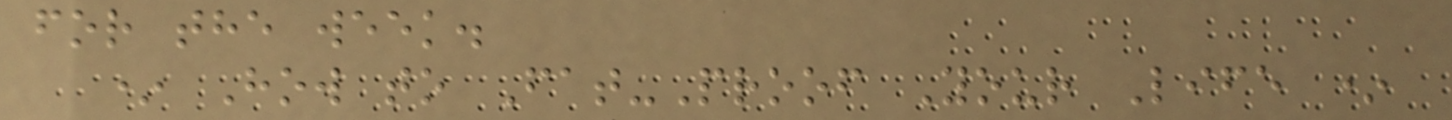for the week.
* How to Fat-Proof Your Life *
